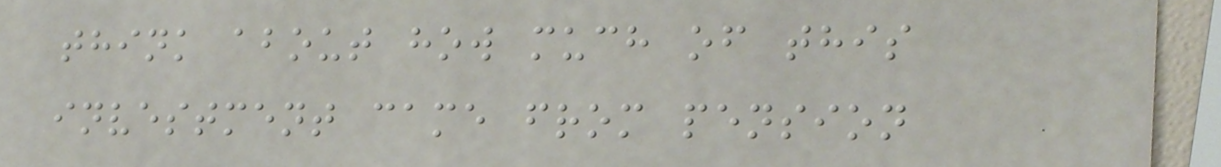think about how much of this
investment came from pension
